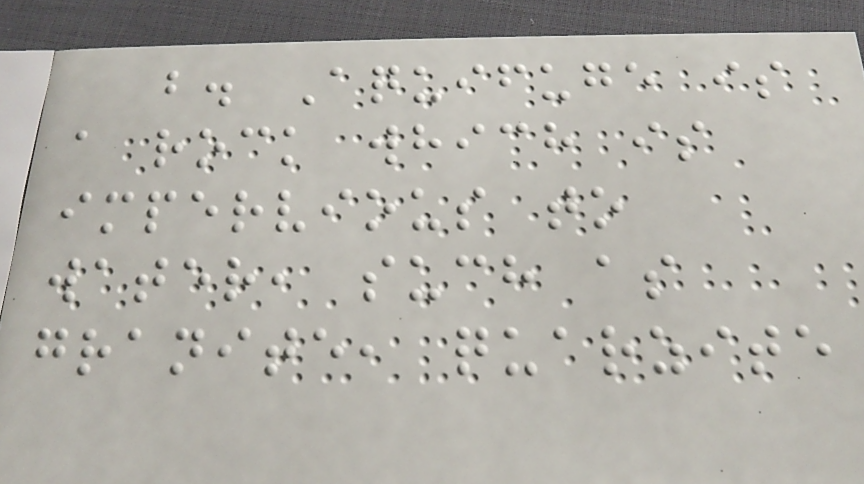b. Aquifuge is
a rock which is
impervious to
water, such as
granite, quarzite
